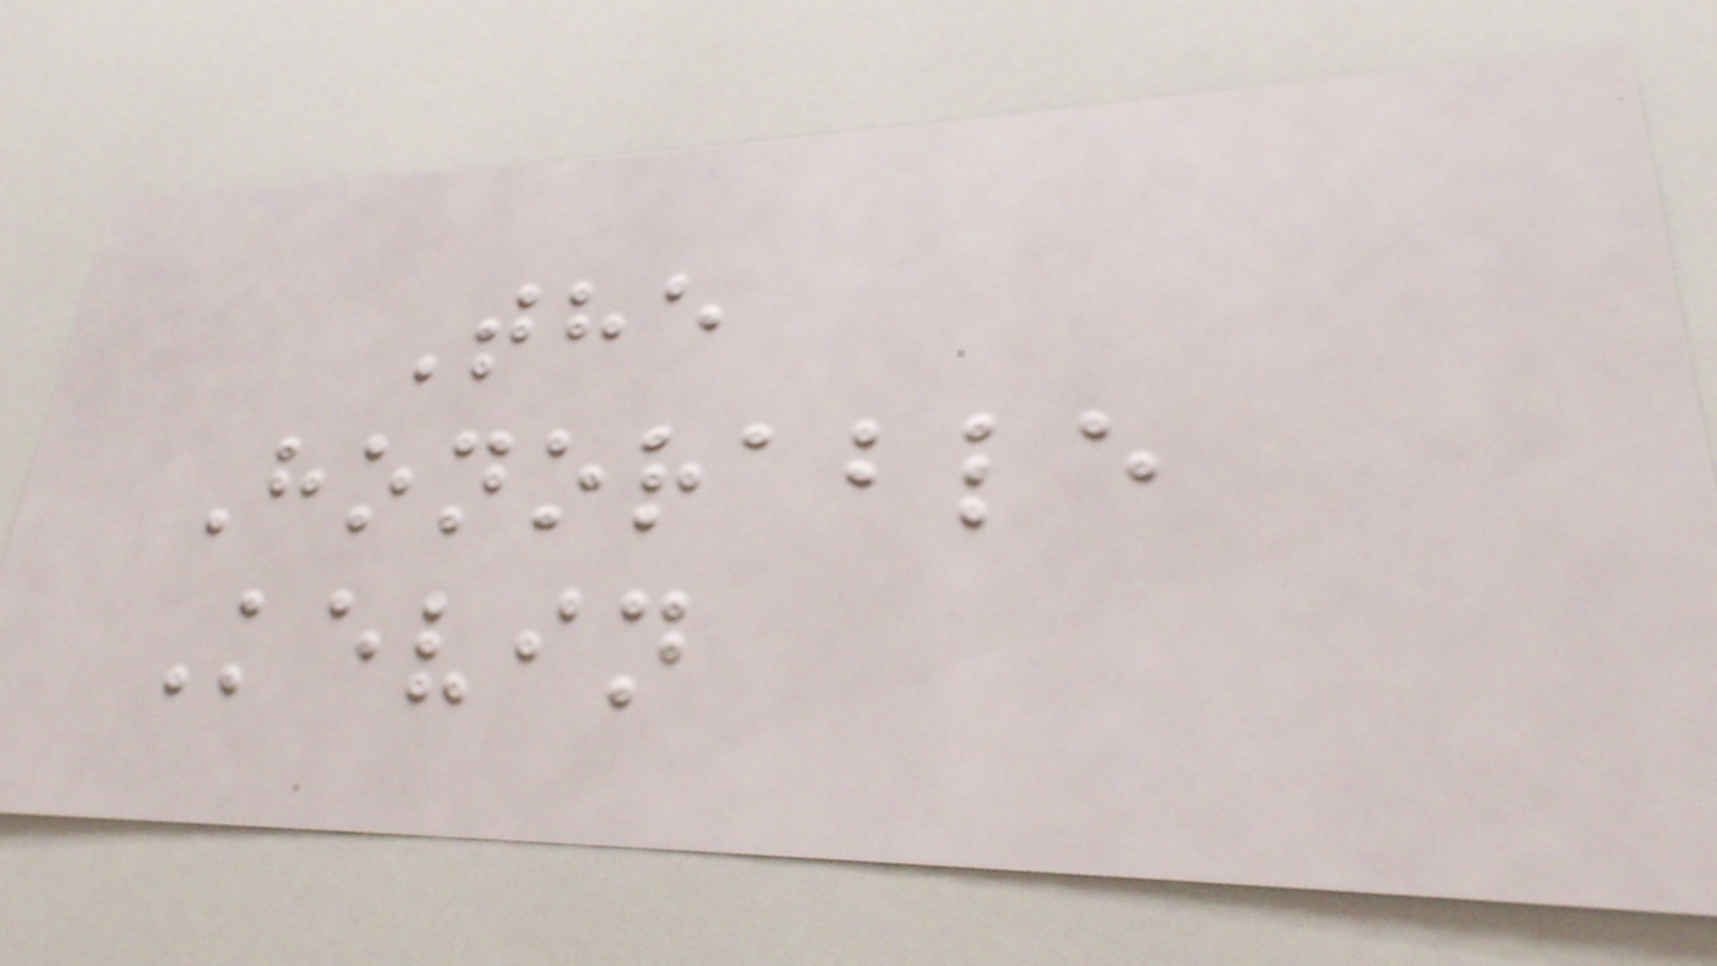The
Honorable
Kevin
